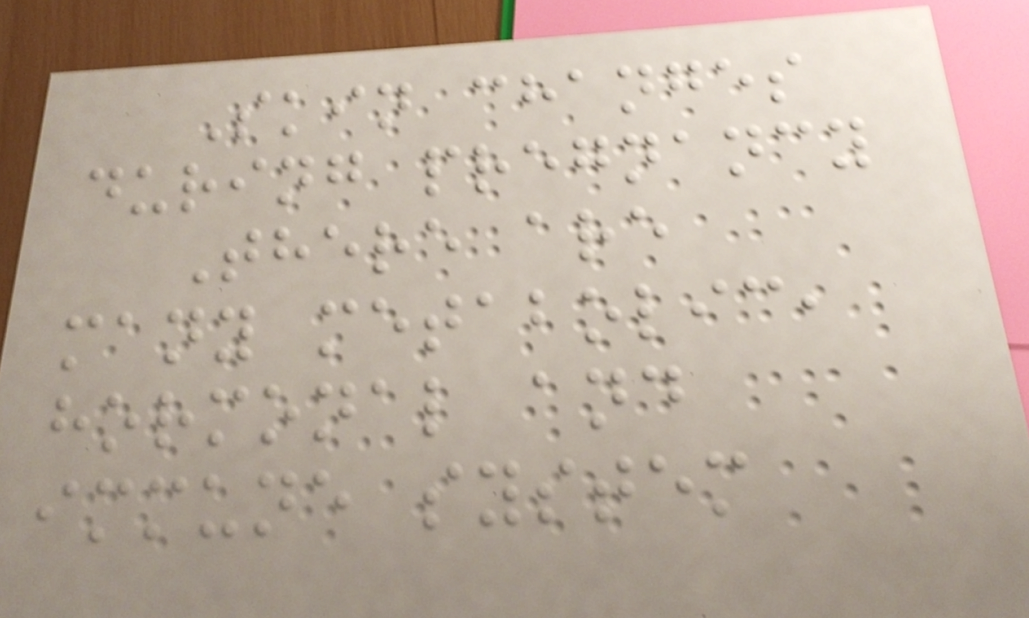Skin changes
during pregnancy
There are
many metabolic,
hormonal and
immune system
